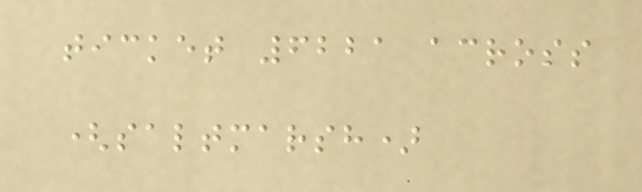ticket 6221 across
(saltmarsh)
